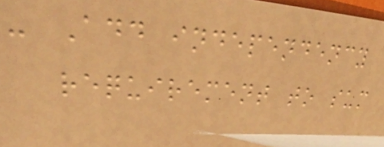- Add independency
requirement to sum
